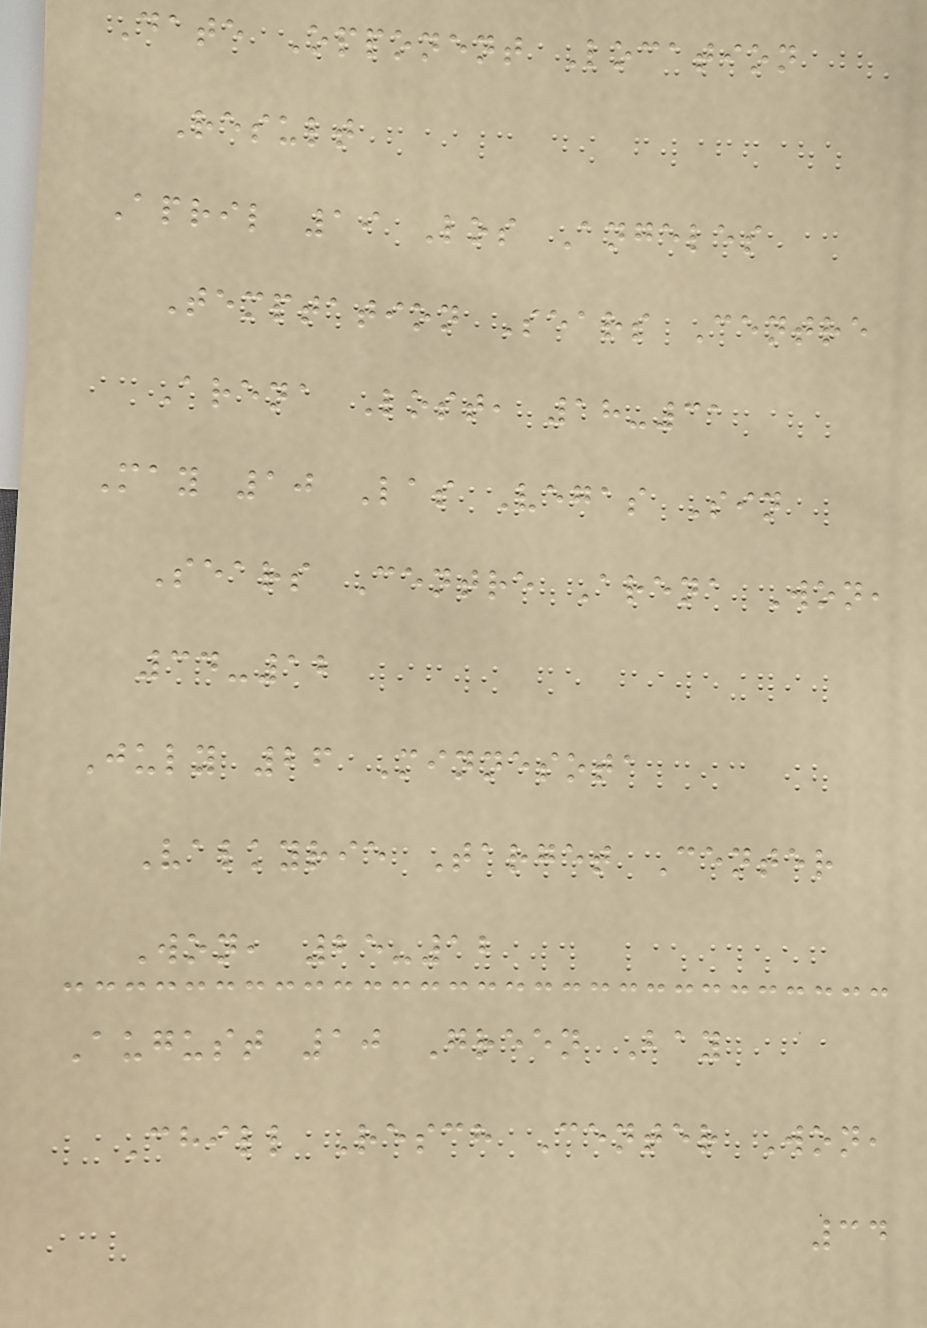Date Opponent Location
Result
April 19 Los Angeles
Temptation Sears Centre
Arena Lost, 18-31
May 10 Las Vegas Sin
Sears Centre Arena Won,
34-12
July 26 Minnesota
Valkyrie Target Center
Won, 25-12
August 10 Green Bay
Chill Resch Center Won,
34
